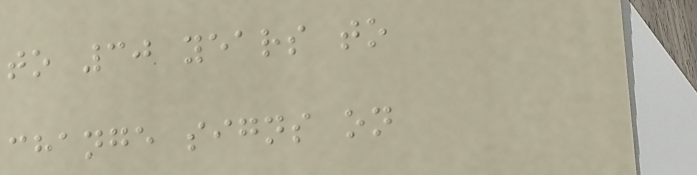to 30 years to
change signs on
